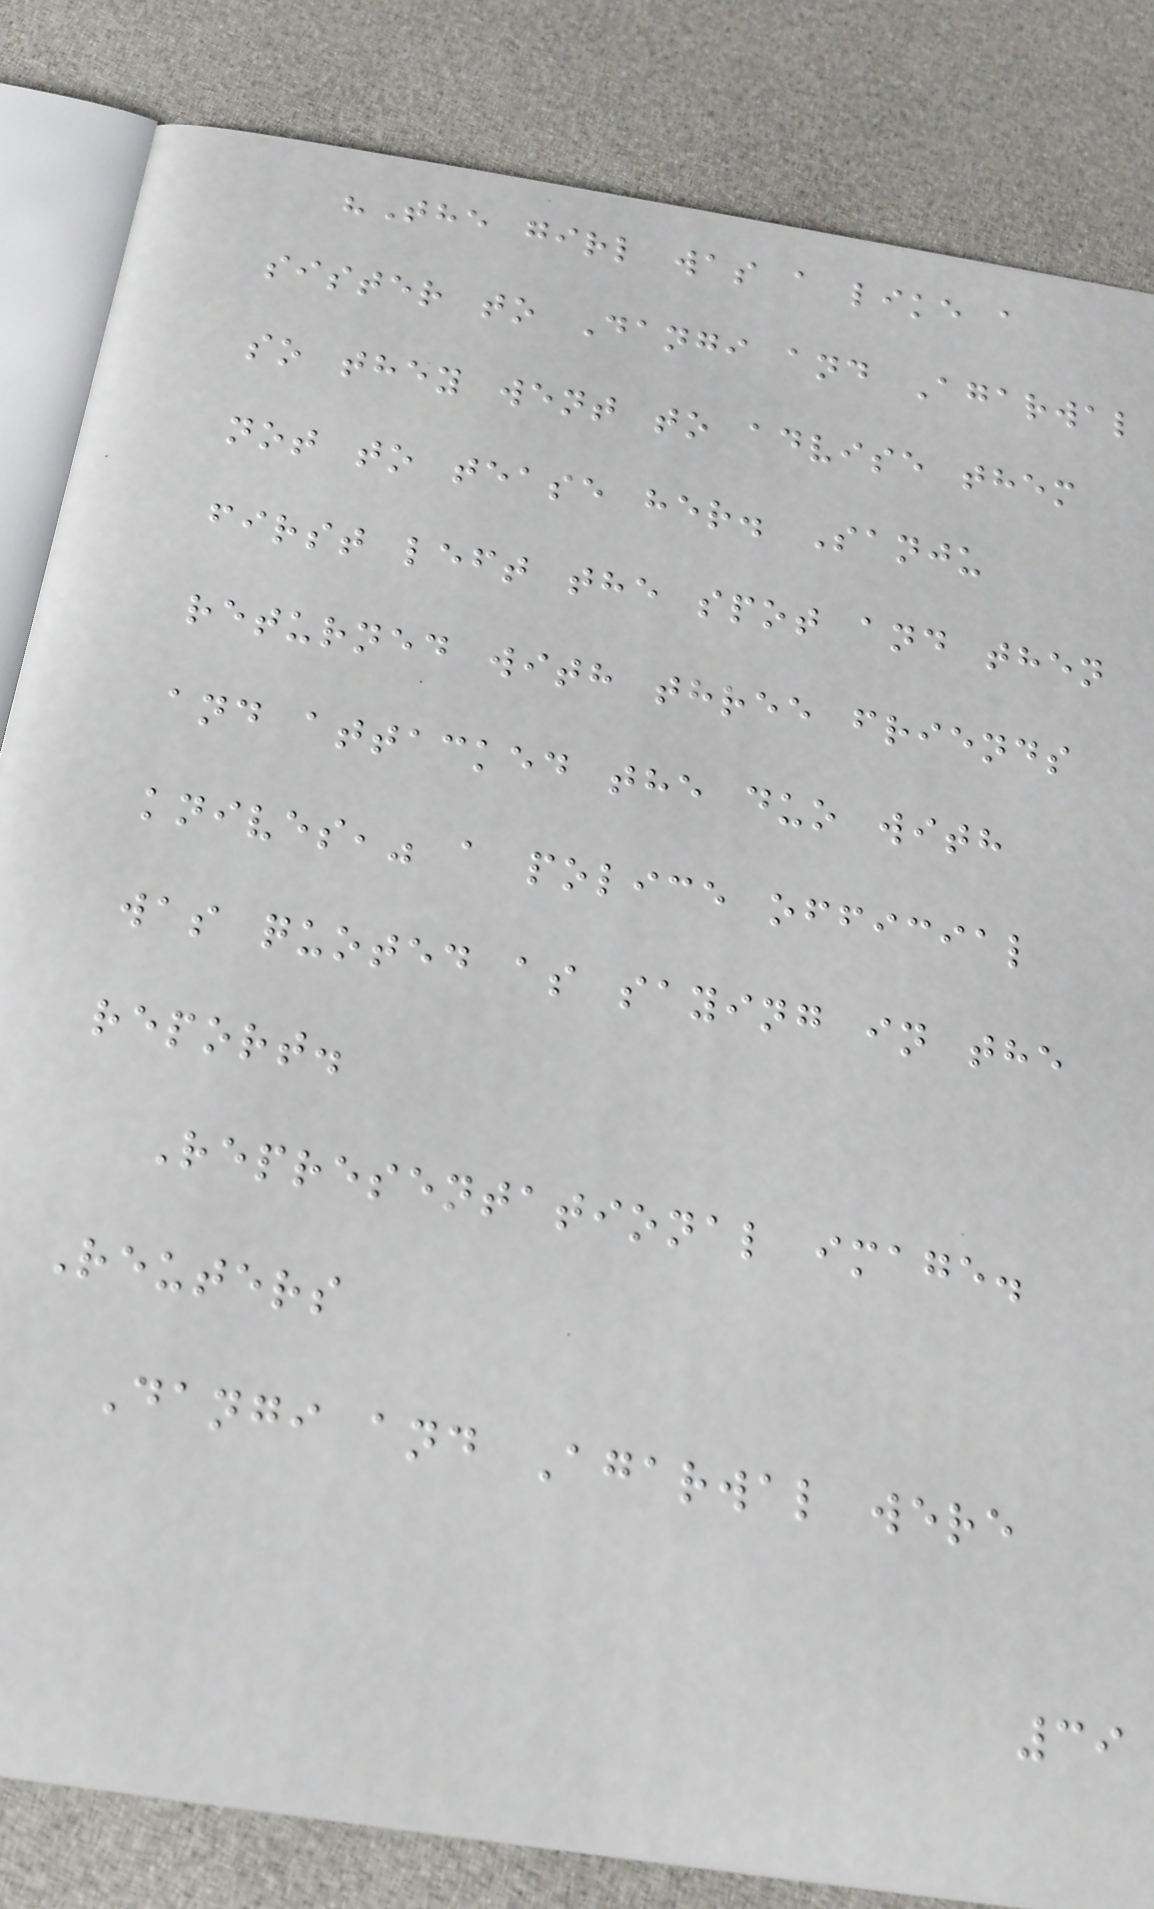"The girl was a like a
sister to Dangi and Agarwal
so they went to advise them
not to tease her. Sanju
first left the spot and then
returned with three friends
and attacked the duo with
knives," a police official
was quoted as saying in the
report.
Representational image.
Reuters
Dangi and Agarwal were
39
